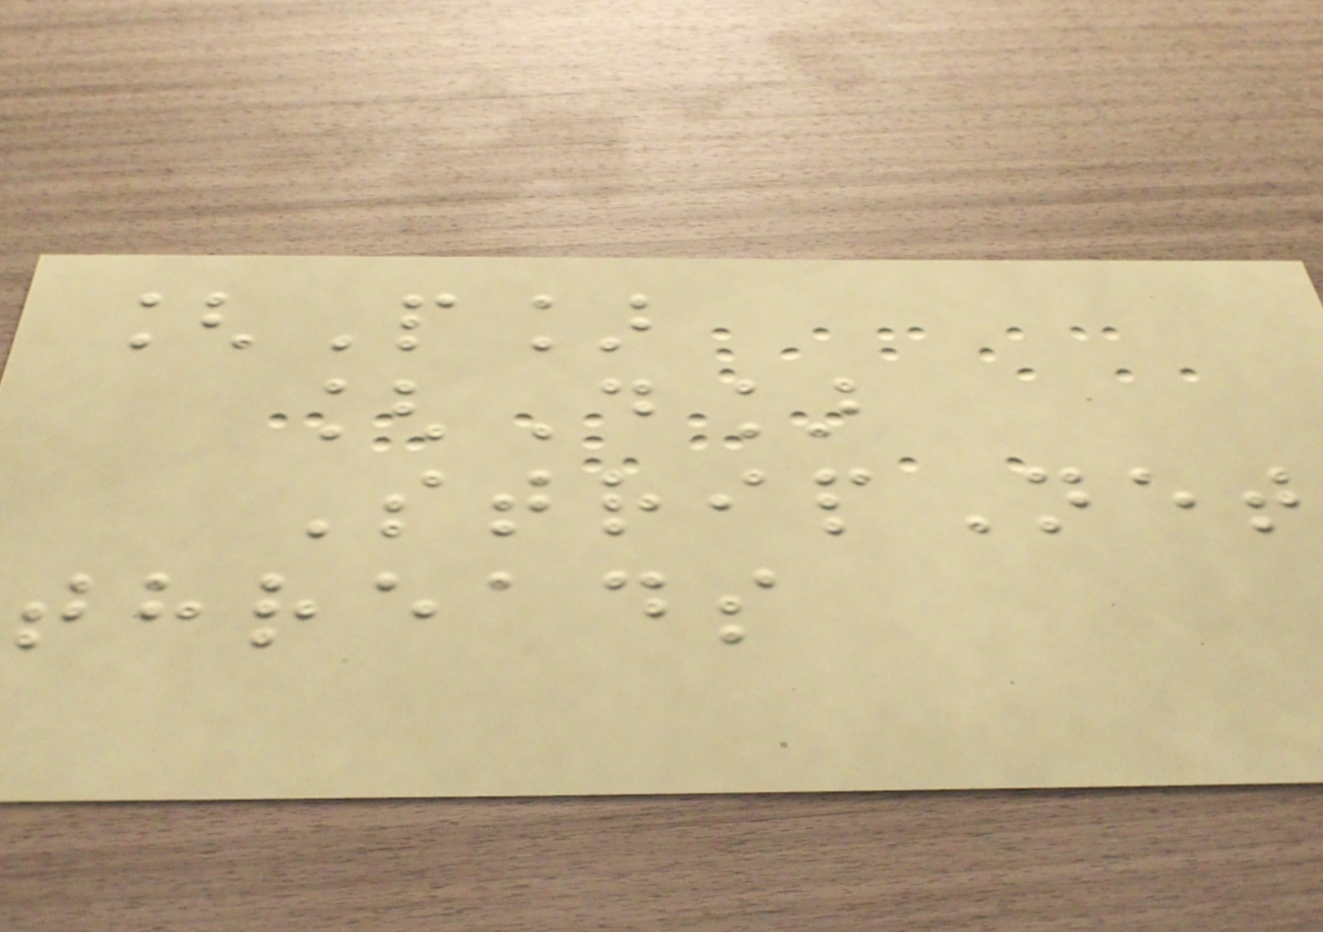[P]
[D]
StripNet
threads
